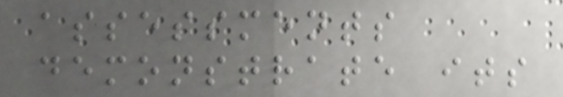assessments
demonstrate its
